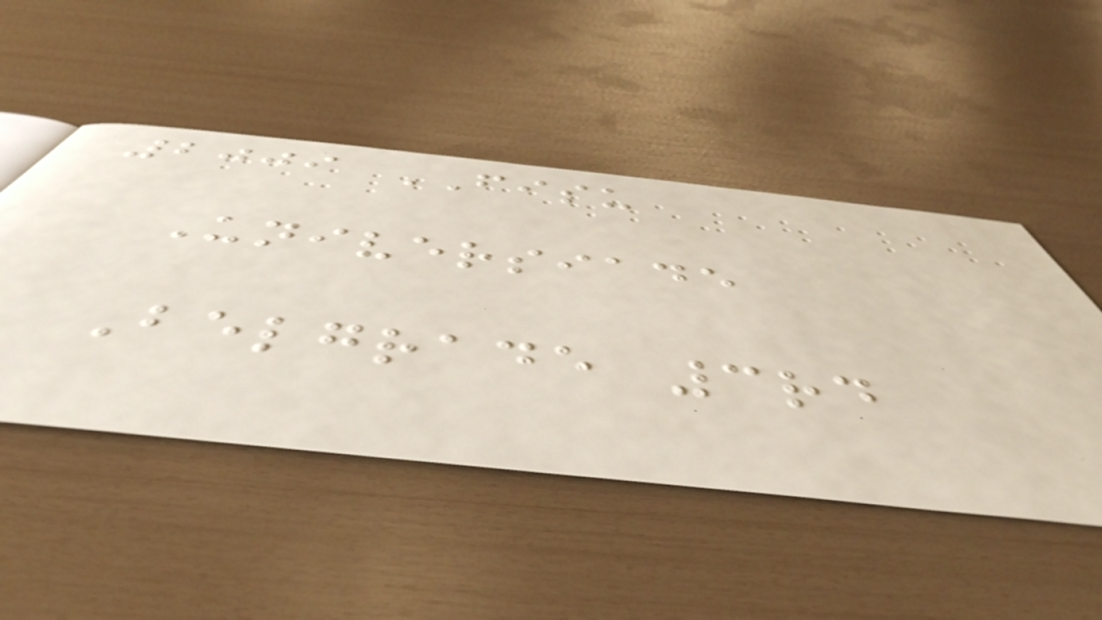2009 FISU
Universiade
Belgrade 3rd
